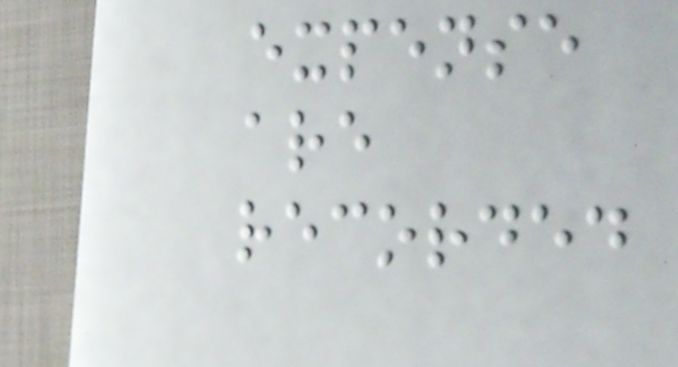expense
are
recorded
